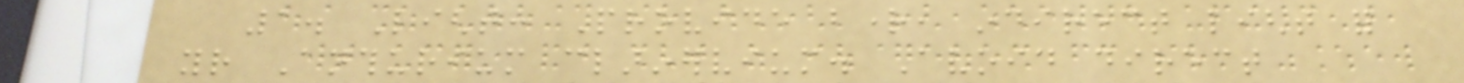1. Light: Provide bright, indirect light for
your Anthurium clarinervium. Avoid direct
